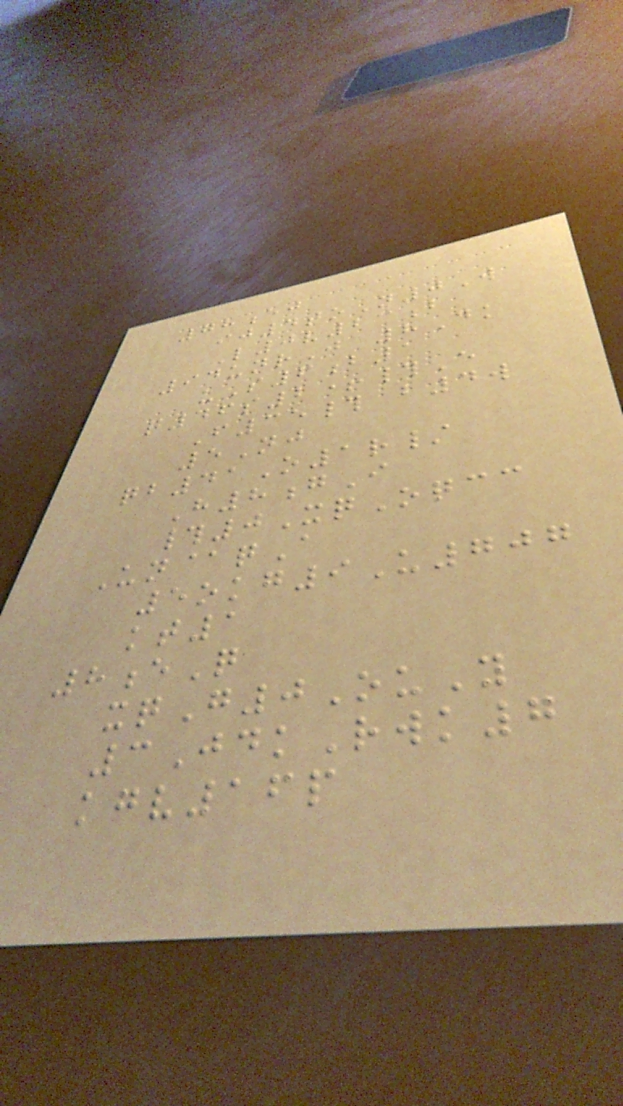78ej
ij4toN0W
L0v23b
94unrJ 8Dk
uS6b1
q46s2+#E
F35# b4w
5Nj
qb41O1r/
H8gI
#0XqOqcc
Un@qA
5okg9U707
kt1
8eQ
xqG0OuY
3JdkRwk7
kgv16p
